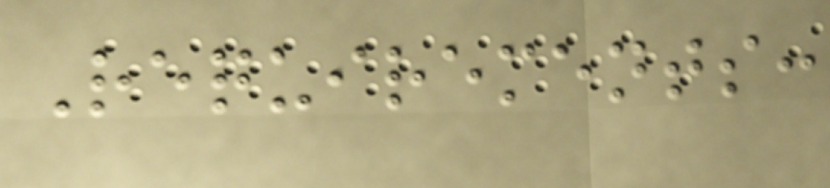Requirements:
